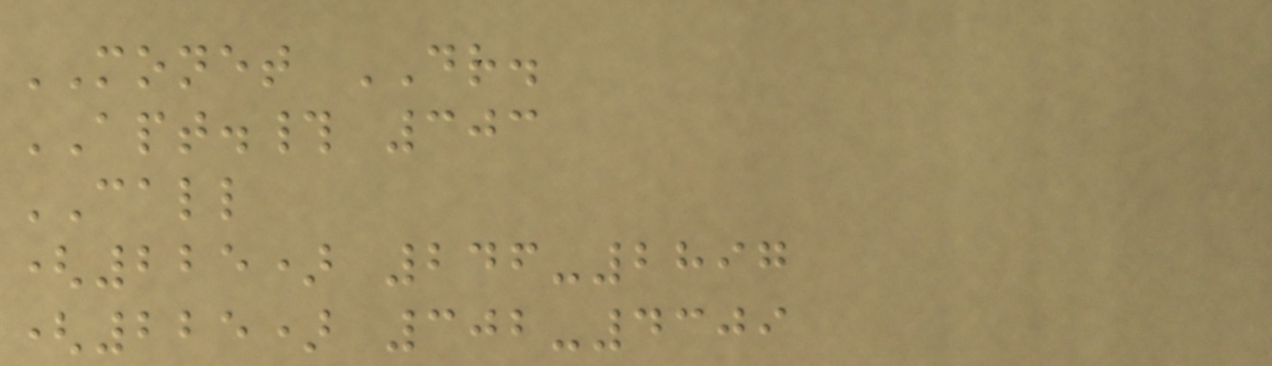MONET DR.
APT.# 303
CALL
(225) 246-2897
(225) 302-4309
